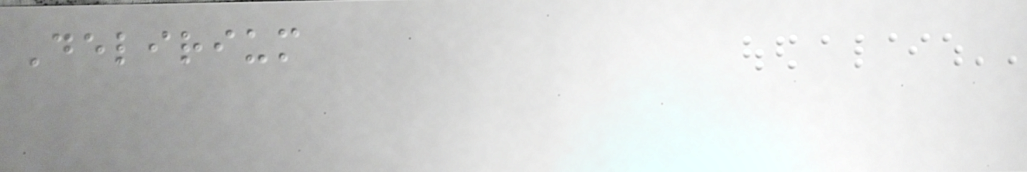Delirium
